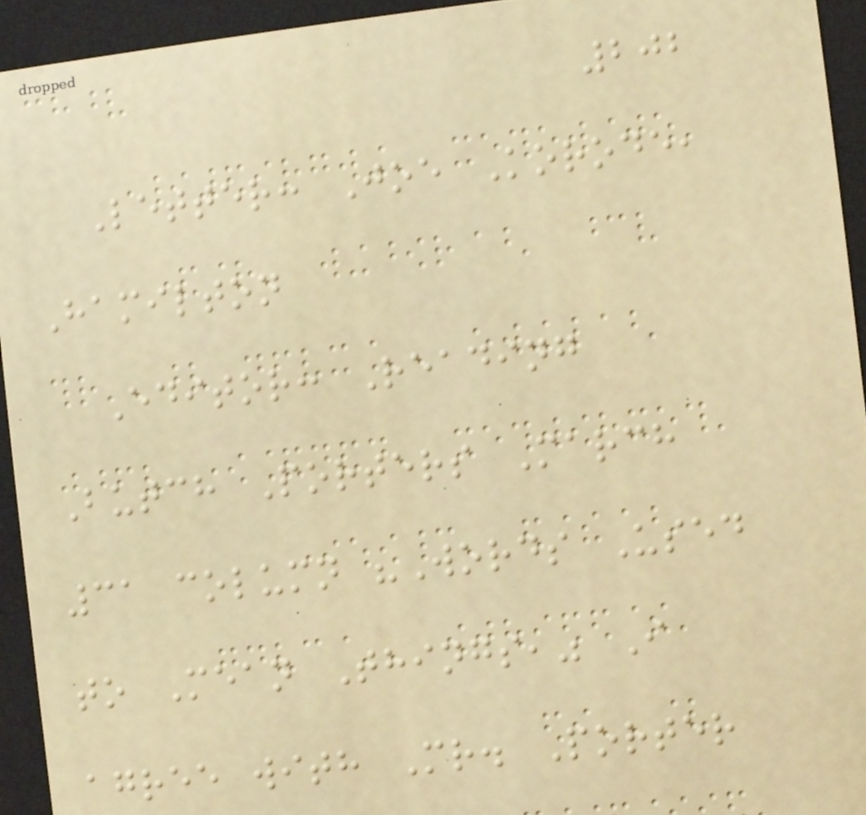202
Letter: Joe Korode,
Hamilton
Editor: Reading
Butch Porters March
31 column "Words Used
to Mean Things," I
agree with Mr. Porter
